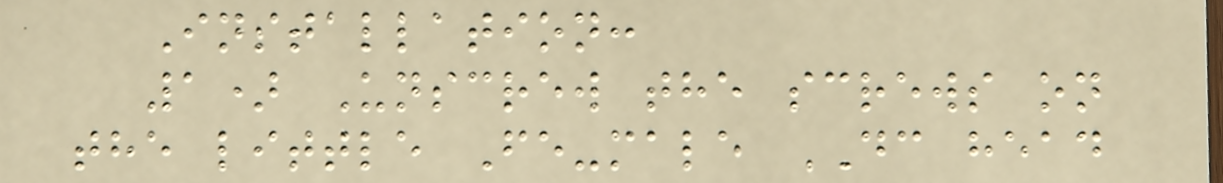Installation:
1) Unscrew the screws on
the little Fe-male DC head
